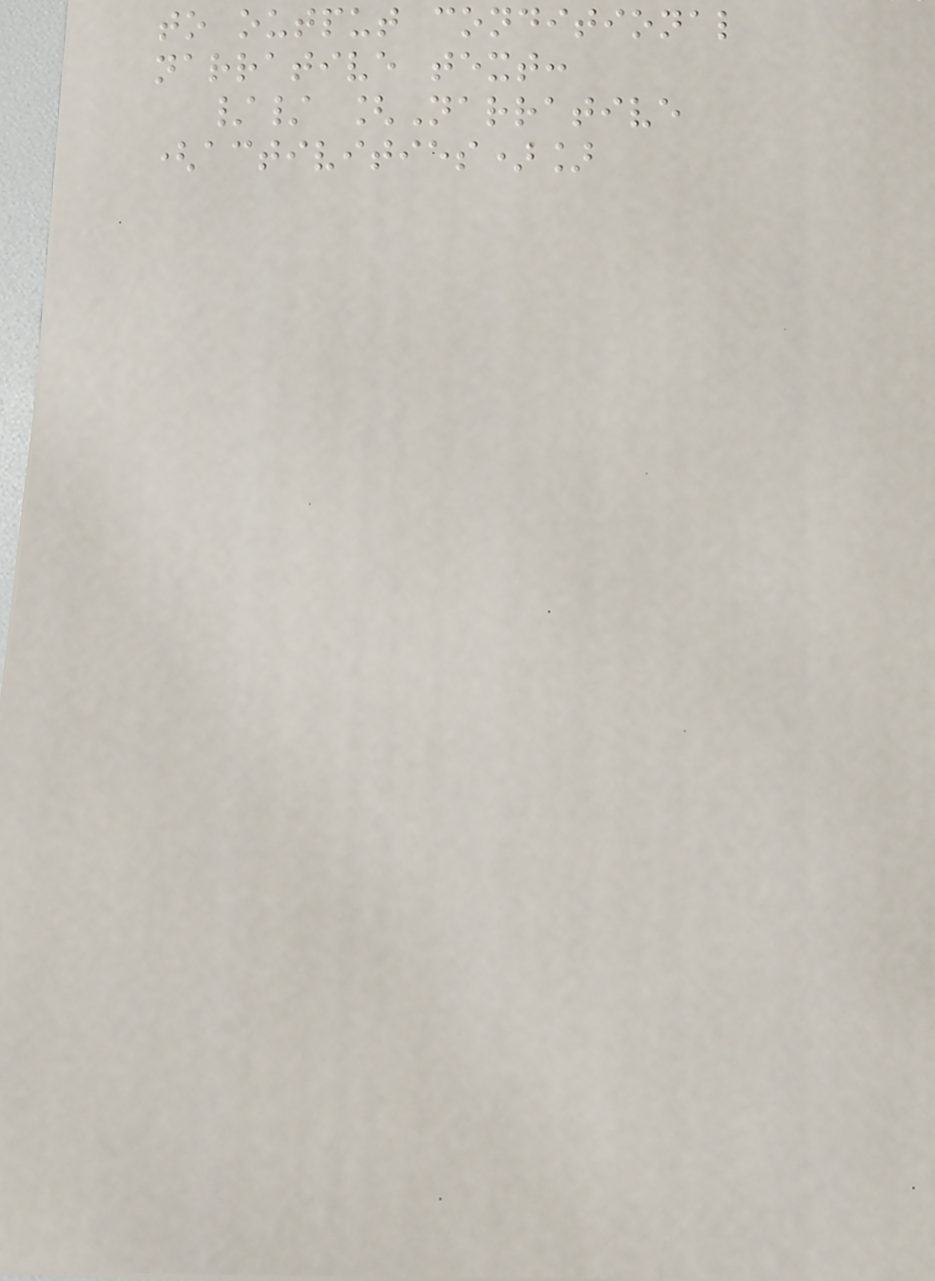to output conditional
narrative text:
// [Narrative
(activities)]
